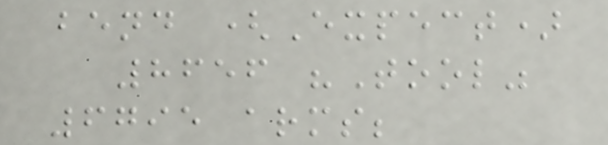bend (Expect)
8656 "Tool"
6795 arms;
